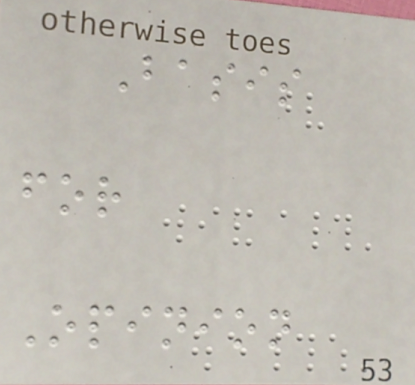Basis
for
Opinion
